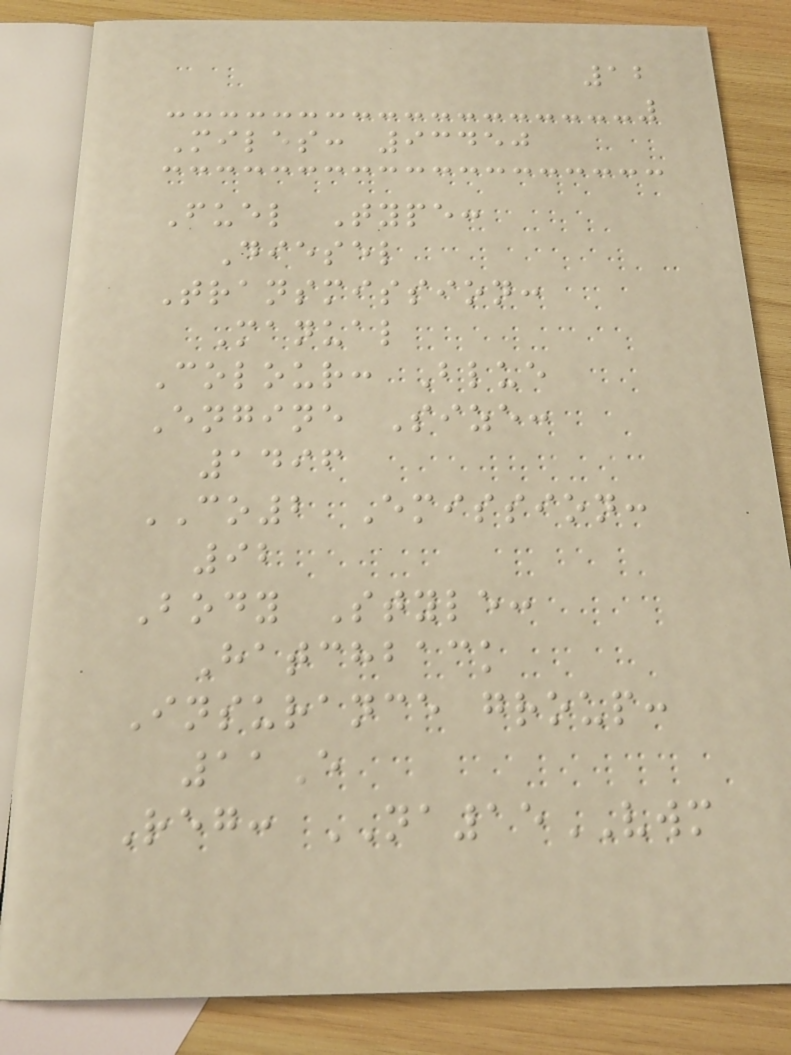12
Miles: 93450
Fuel Type:
Diesel
Transmission:
Manual
Colour: Blue
Engine Size:
1496
CO2 Emission:
92
Body Style:
Hatchback
Insurance group:
11E
Reg: NA15VWM
